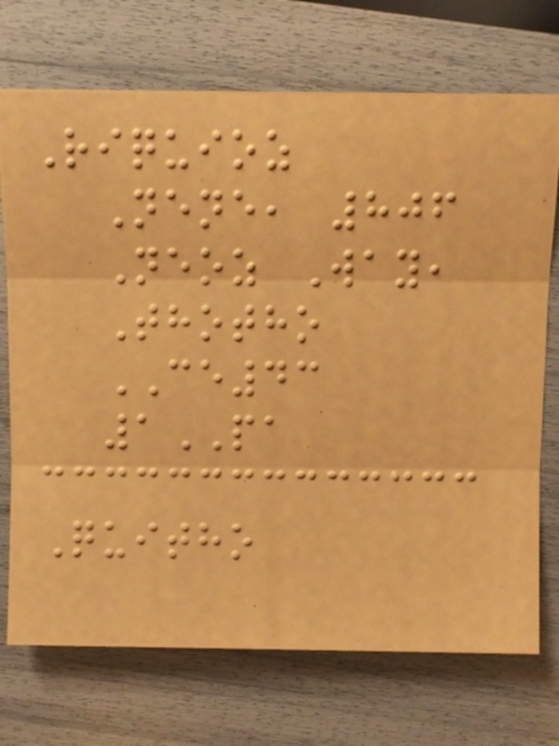Riquioz
Nene, 806
Neoz Way,
Thotho
CE43
1PA
Quitho
